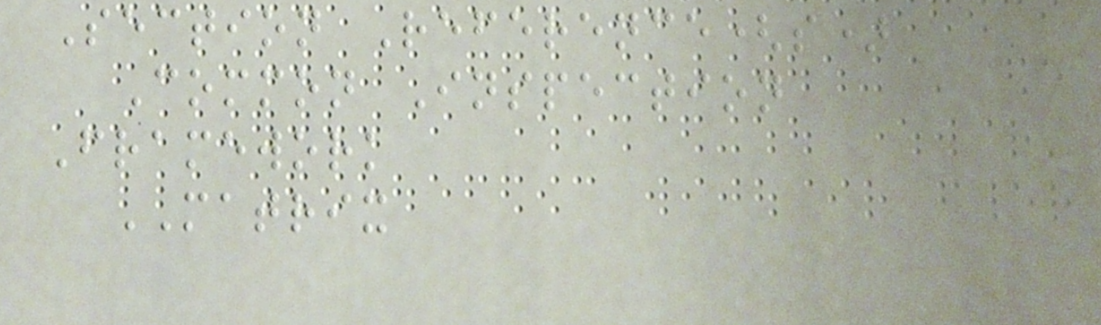Section Reference(s)
Common Inspection
Framework
MATRIX
